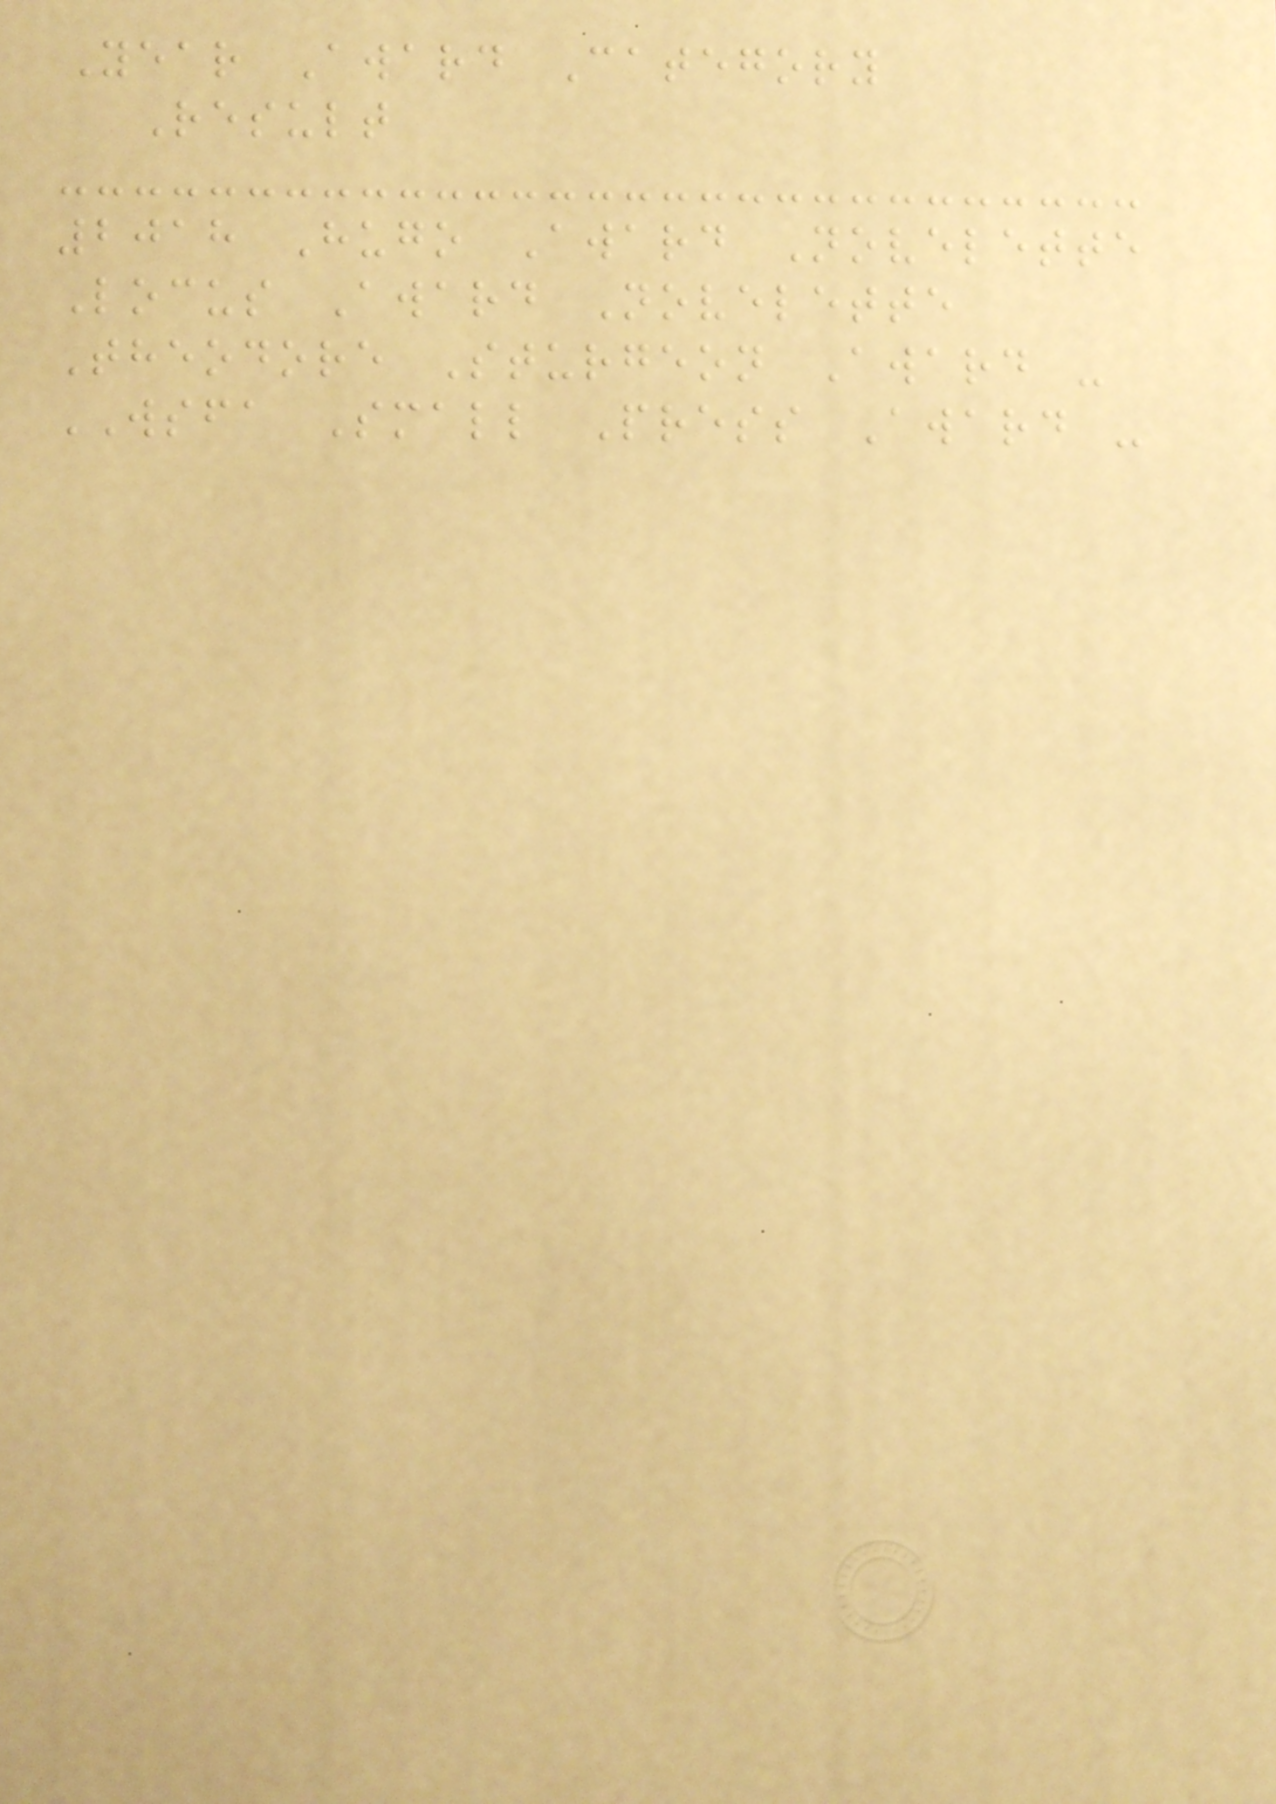Year Award Category
Result
2018 Hugo Award Novelette
Locus Award Novelette
Theodore Sturgeon Award -
WSFA Small Press Award -
